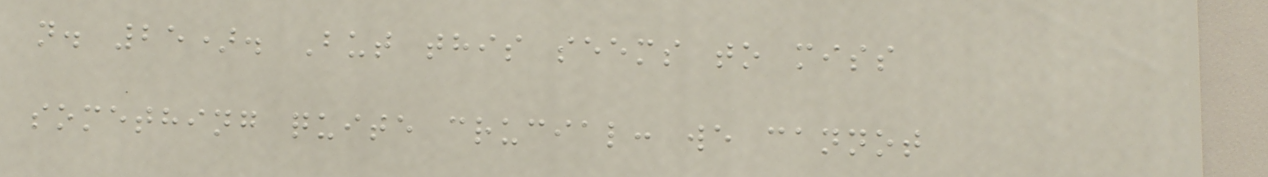n. 25). But this seems to miss
something quite crucial: we cannot
